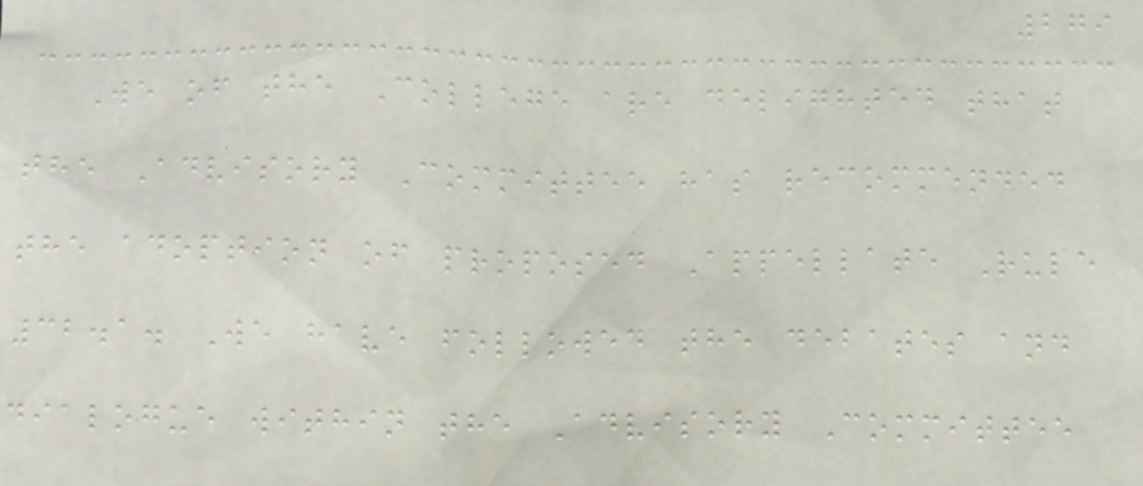279
We of the College are delighted that
the Advisory Committee has recommended
the adoption of proposed Appellate Rule
32.1. We have followed the debates and
dialogue within the Advisory Committee
